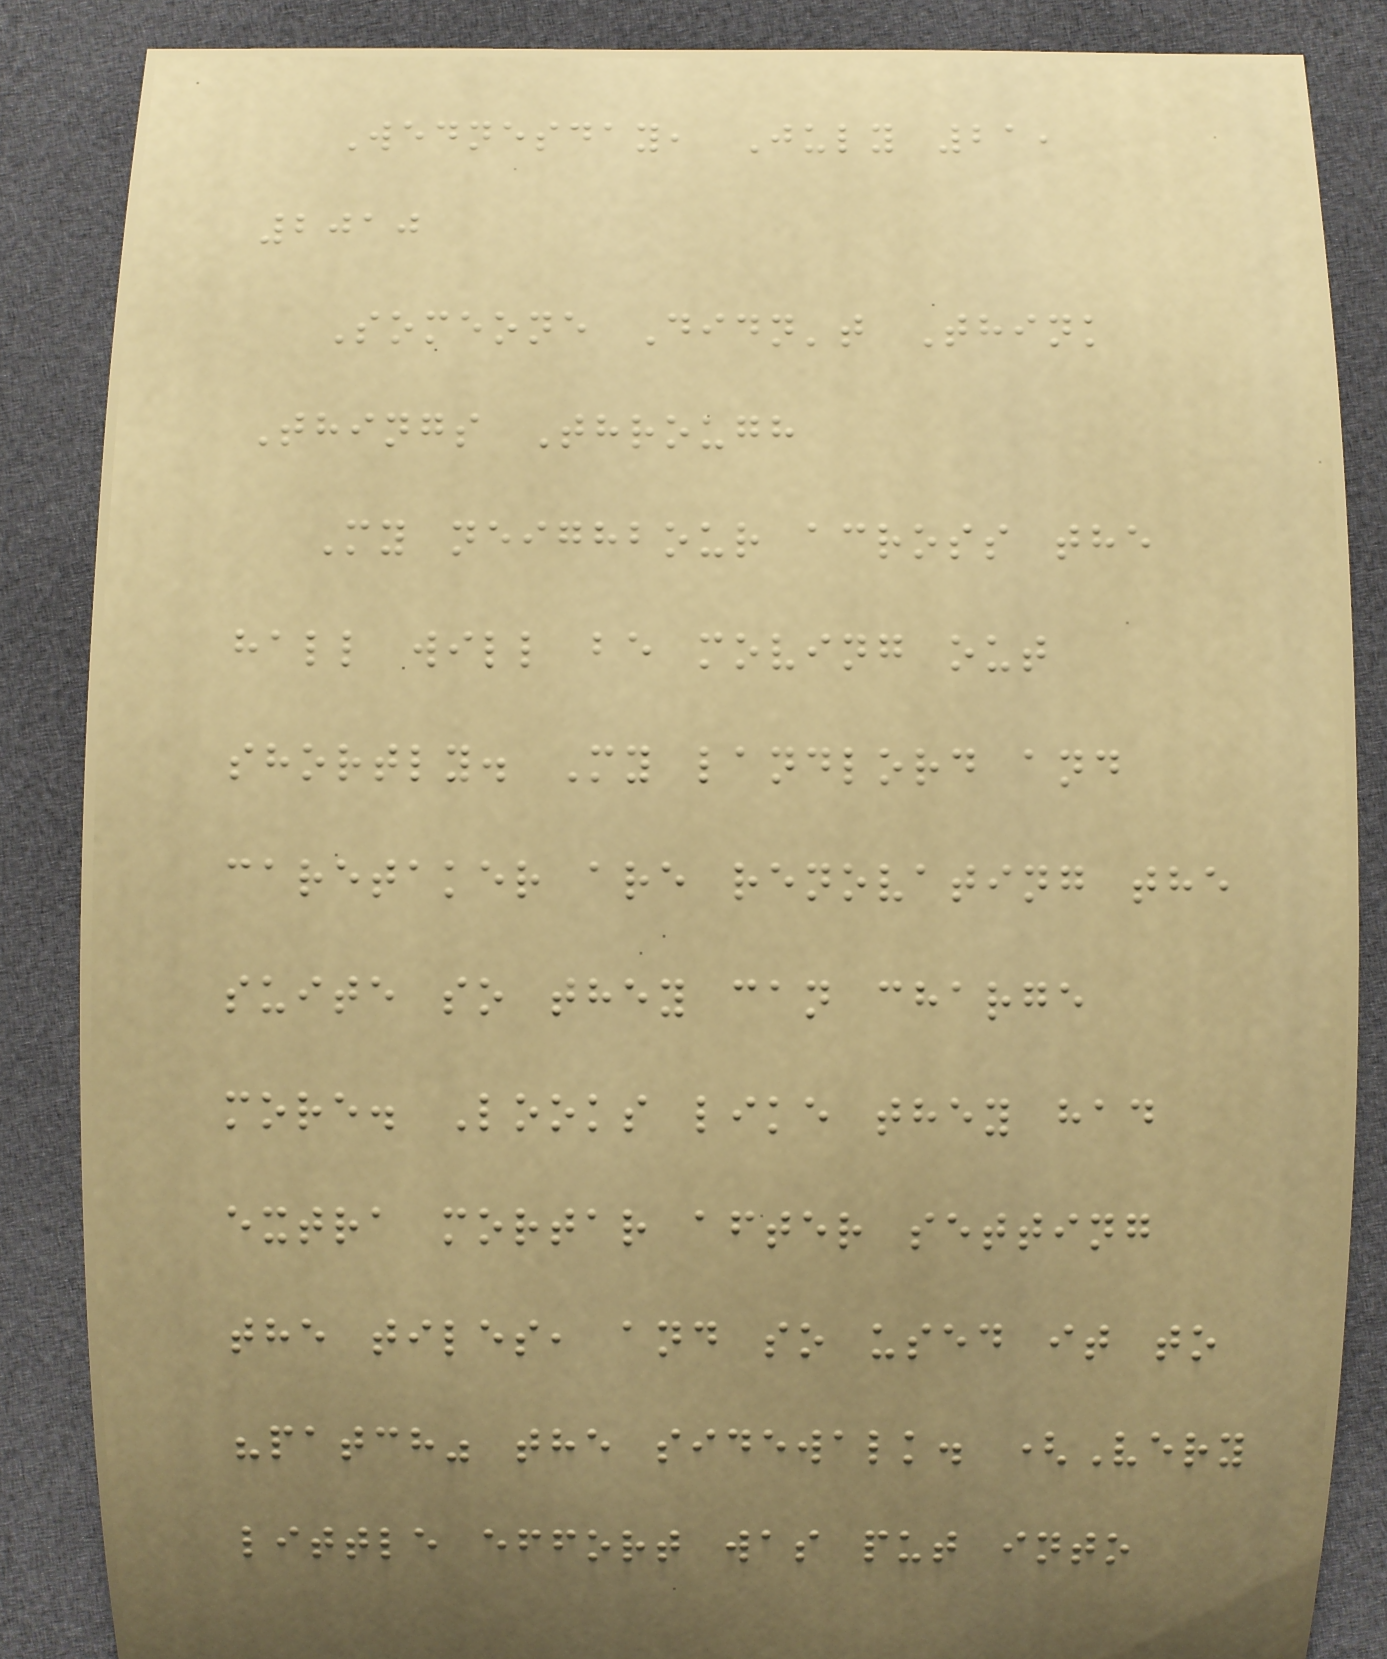Wednesday, July 21,
2010
Someone Didn't Think
Things Through
My neighbour across the
hall will be moving out
shortly. My landlord and
caretaker are renovating the
suite so they can charge
more. Looks like they had
extra mortar after setting
the tiles, and so used it to
"patch" the sidewalk. (Very
little effort was put into
